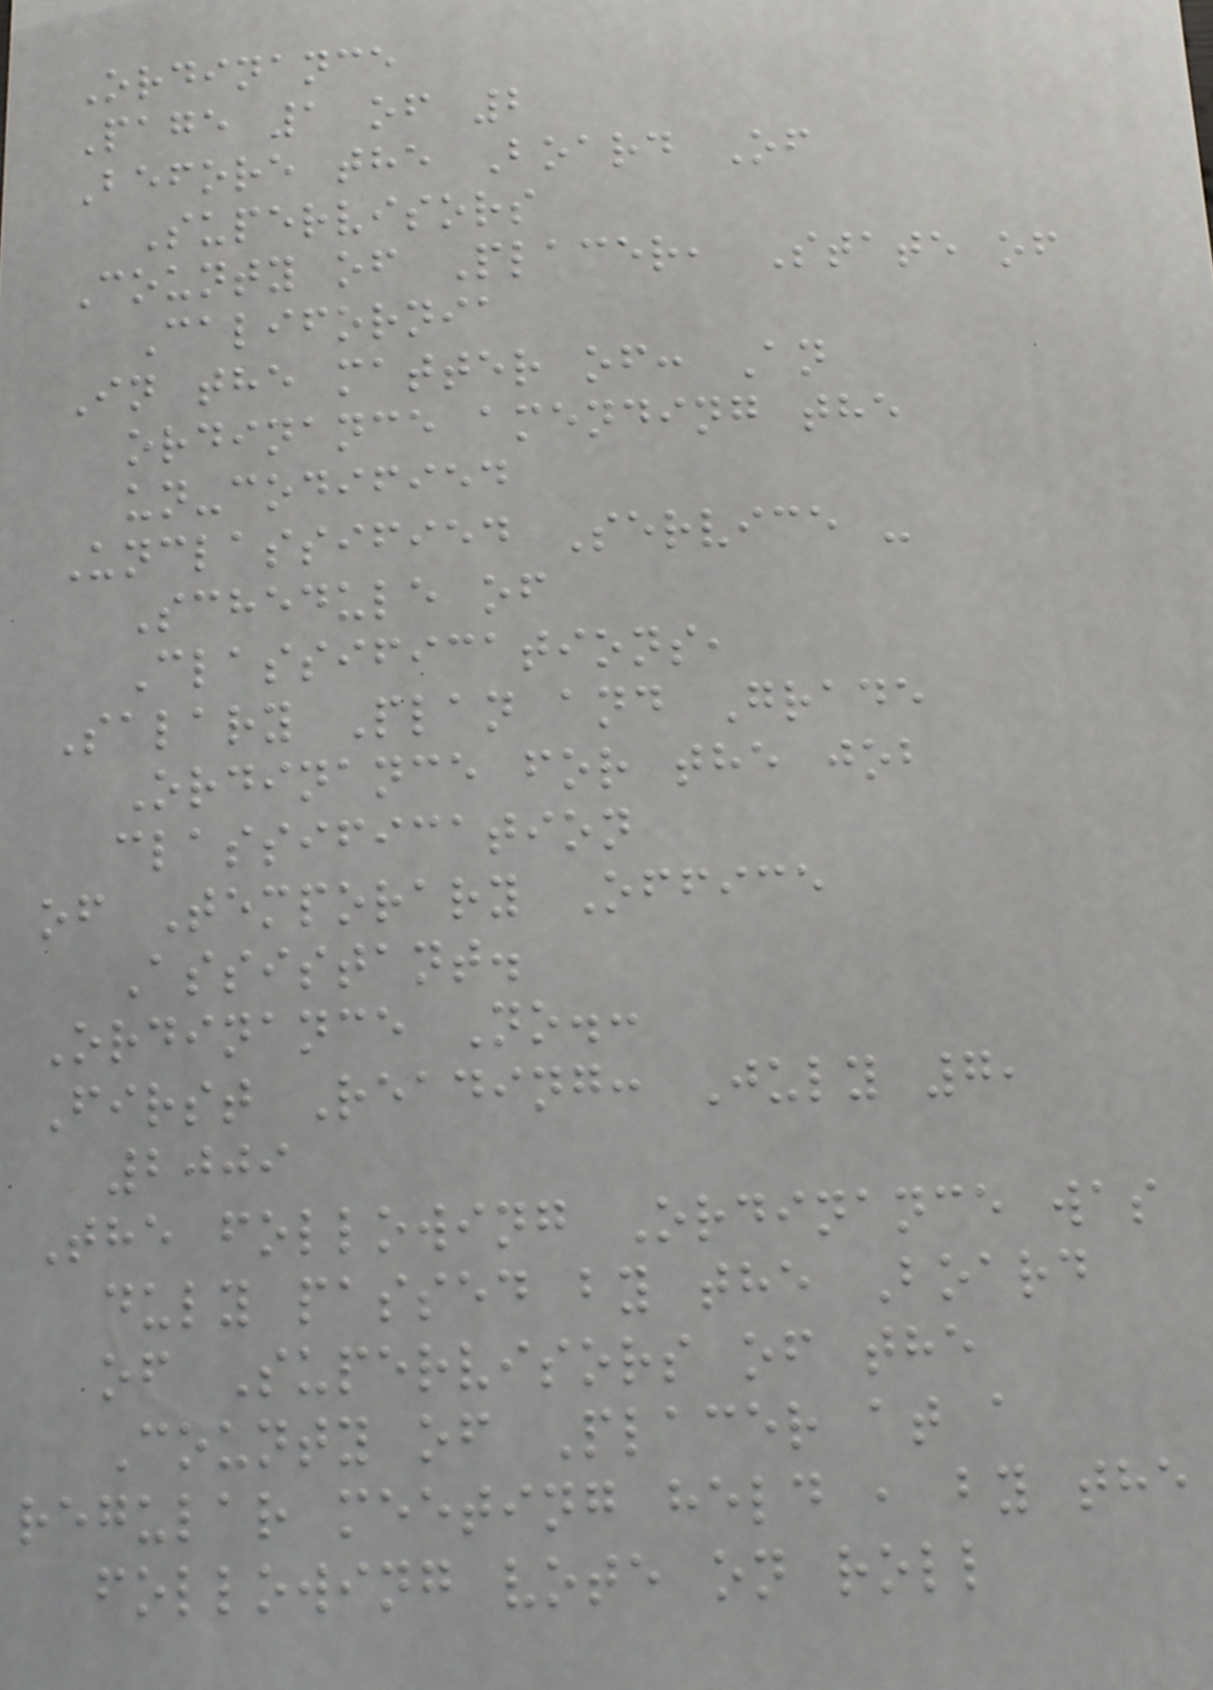Ordinance
Page 1 of 2
Before the Board Of
Supervisors
County of Placer, State of
California
In the matter of: An
ordinance amending the
un-codified
Unclassified Service -
Schedule of
Classifications,
Salary Plan and Grade
Ordinance for the job
classification
of Temporary Office
Assistant.
Ordinance No.:
First Reading: July 7,
2009
The following Ordinance was
duly passed by the Board
of Supervisors of the
County of Placer at a
regular meeting held , by the
following vote on roll
